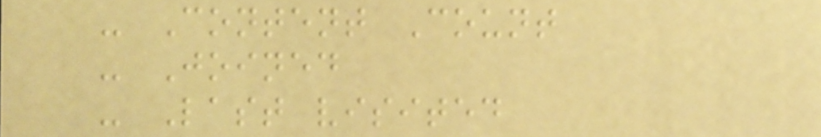- Content Count
- Joined
- Last visited
